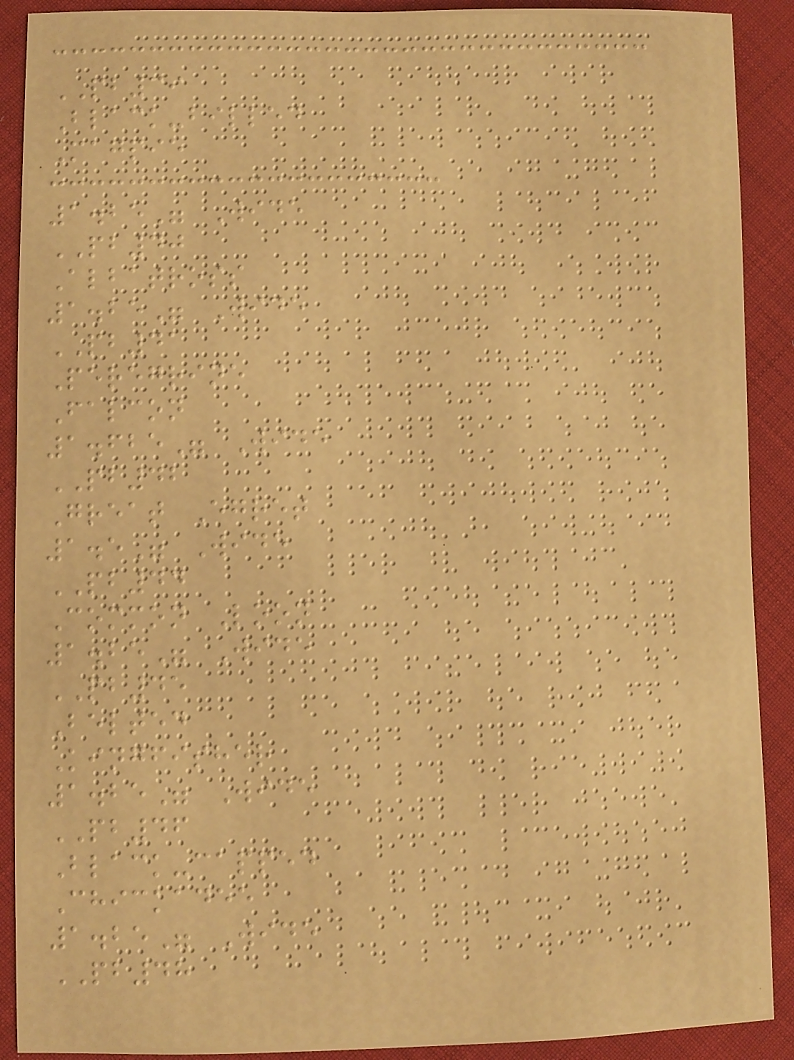PB39
Black-billed
Magpie
1.25" Wide
PB40
Albatross
1.25" Wide
PB41
Peregrine
Falcon
1.625" Wide
PB42
Great Egret
1.5" Wide
PB44
Common Loon
1.25" Wide
PB45
Belted
Kingfisher
1.25" Wide
PB46
Black-capped
Chickadee
1.25" Wide
PB48
